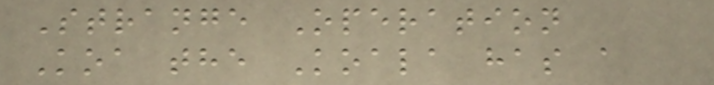Strange Operation
Koa the Koala has a
